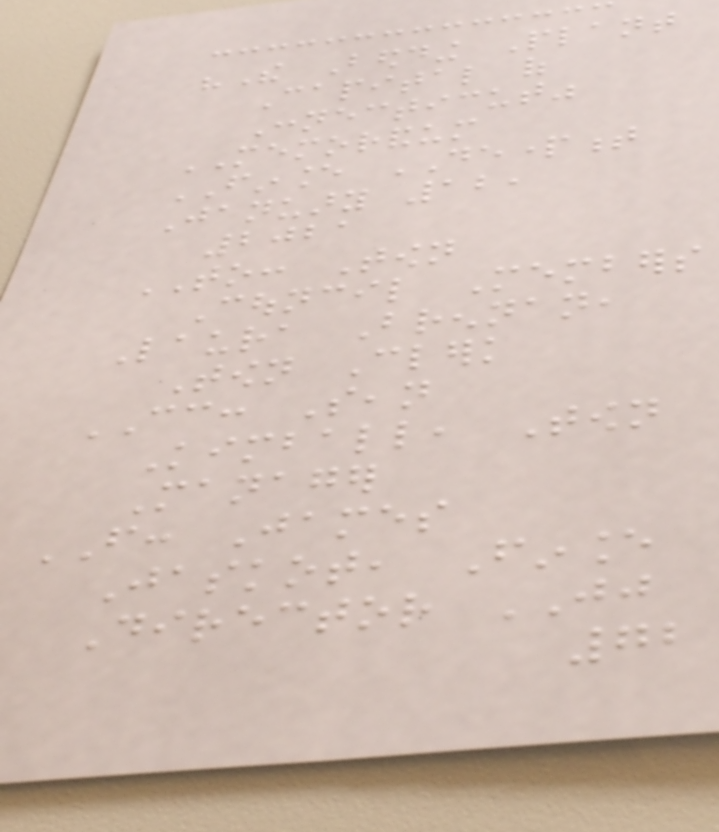"The Bedding Plant
Capital of
Connecticut"
MEMORANDUM
FINANCE DEPARTMENT
January 12,
2021
TO: Town
Council Members
Laura Brennan,
Town Clerk
CC: Sean
Kimball, Town
Manager
FROM: James
Jaskot, Finance
Director JJ
72
